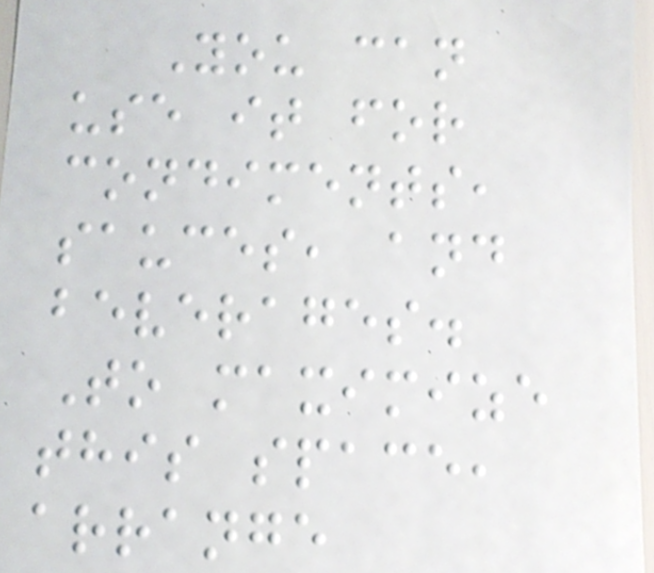You can
use it for
condiments,
sauces, and
beverages.
To maximize
this space,
arrange
